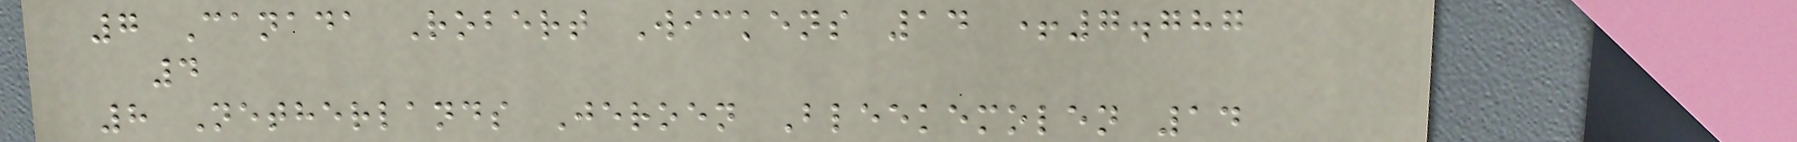7 Canada Robert Wickens 14 +7.787
4
8 Netherlands Jeroen Bleekemolen 14
